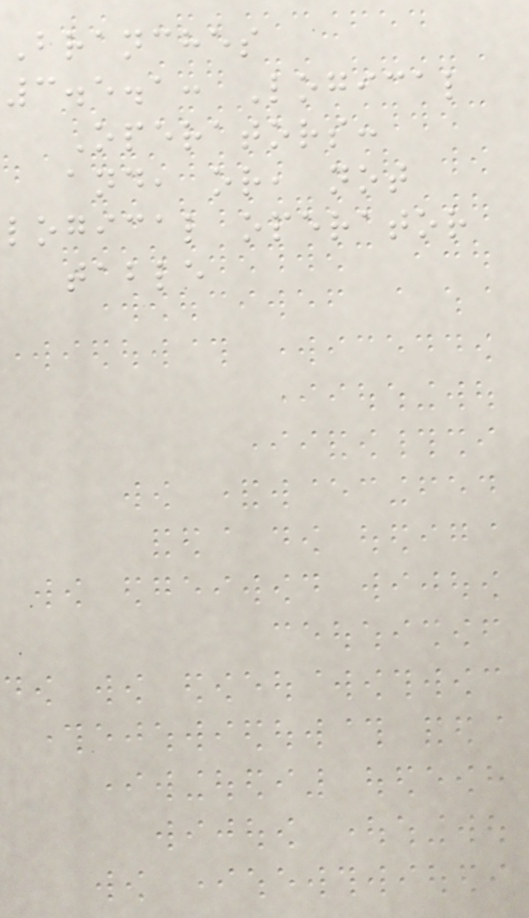Branches
3.5.1: Logical
Operators:
and, or, not
logical operator
table
